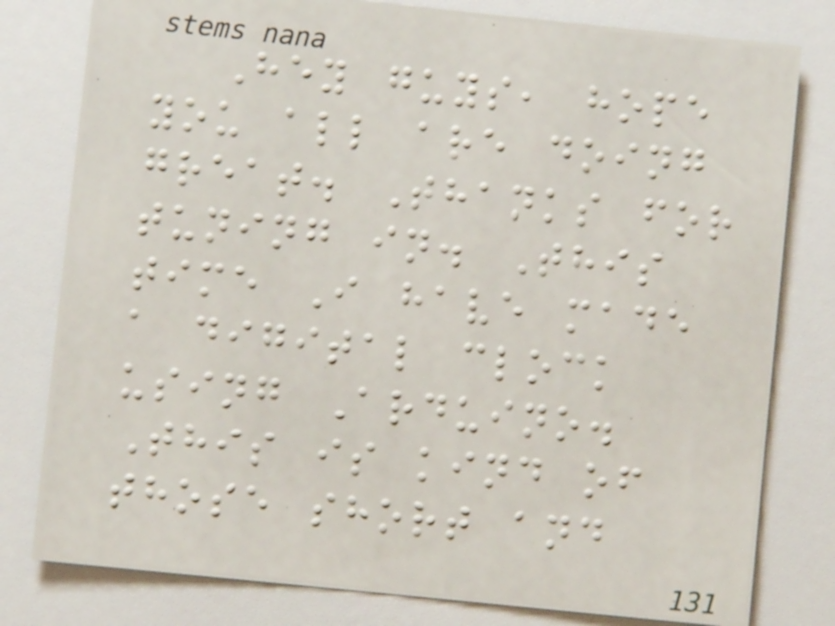Hey guys, hope
you all are doing
great. Thanks for
tuning in. This
time I have made
a digital clock
using Arduino.
This is kind of
those short and
